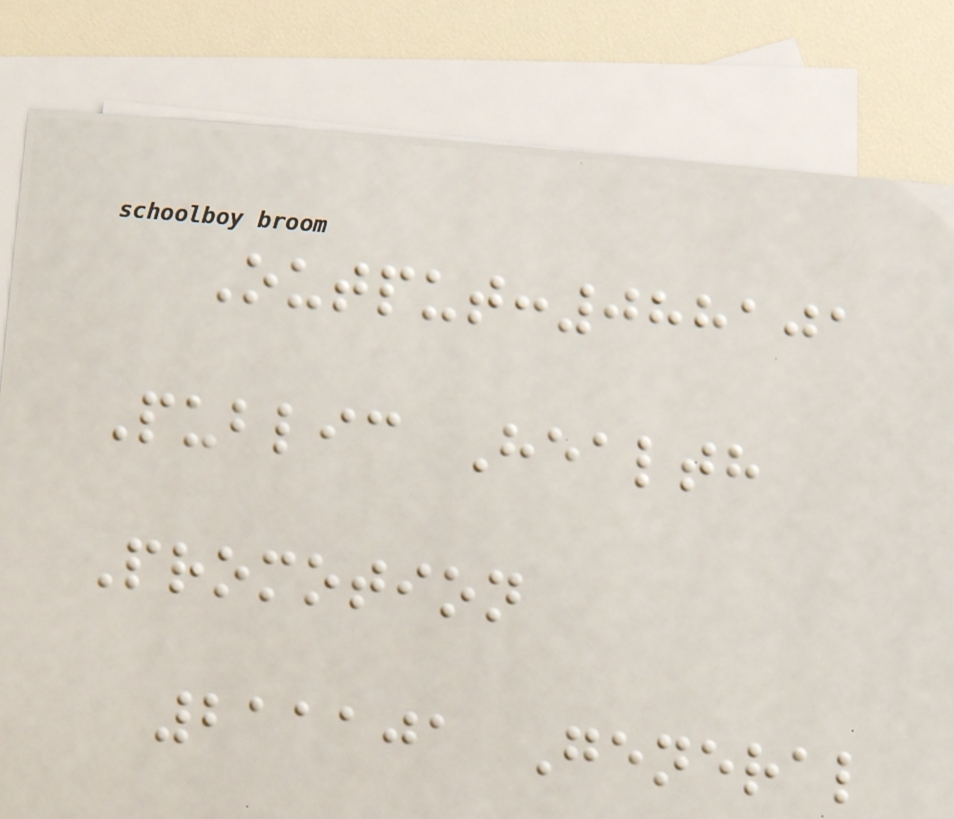Output:088101
Public Health
Promotion
211101 General
